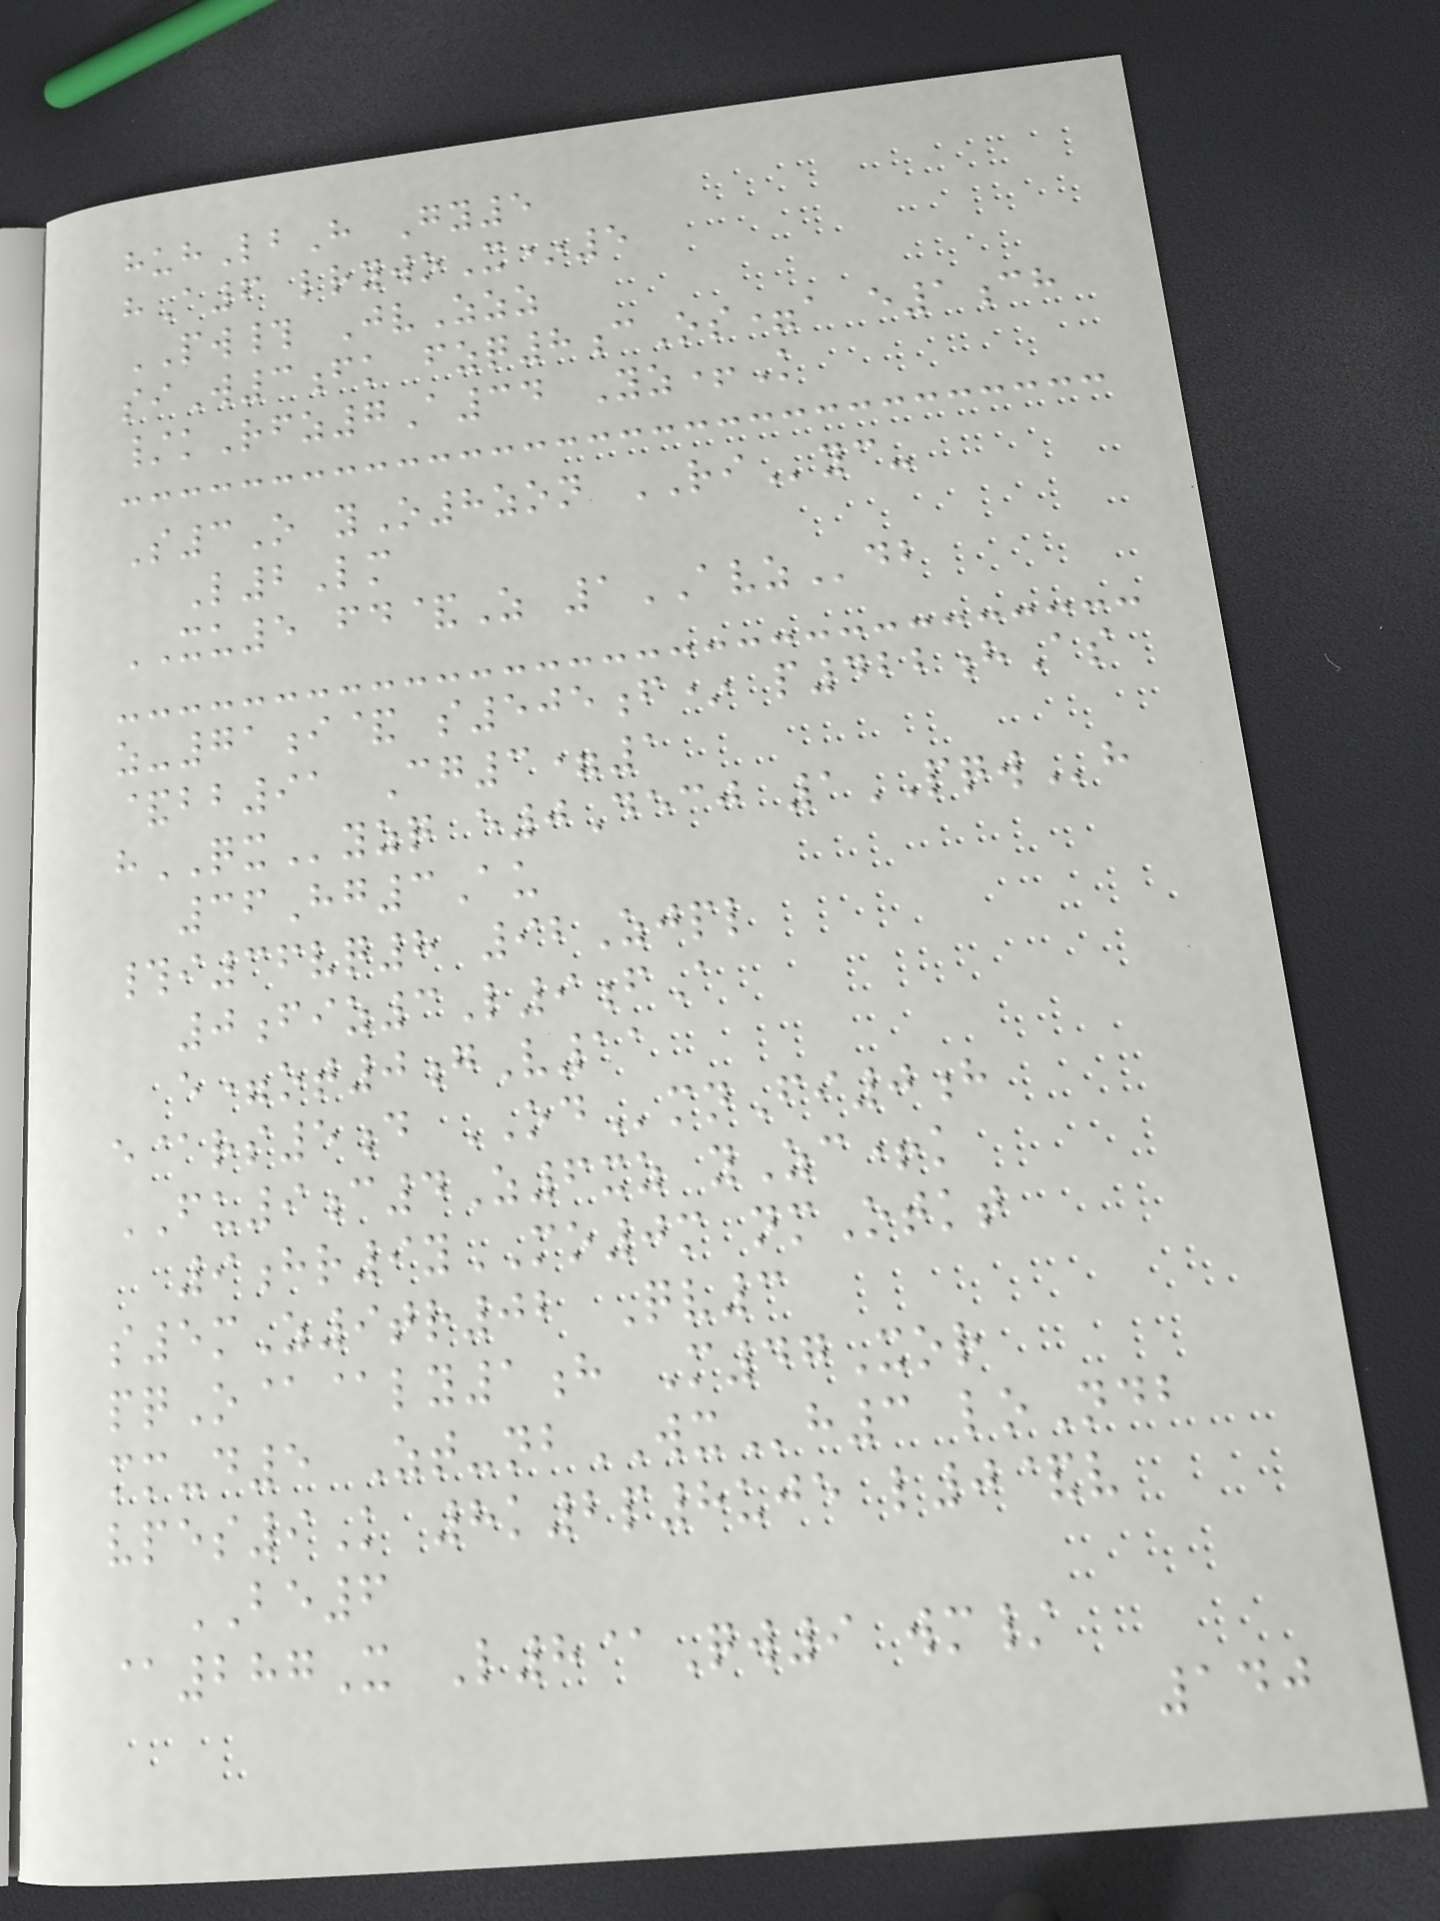huhLbH Gy5
hA6 lrywoX*5
PW# JvZzz
siW3fk fzq8cOs=a e1ch
/kRfz7A34 Yz+K
S3O yO8zon RIyc-
L2Lm
XU5 fd&Z 1AVZdb
z-71i& s505f* p422hAs
&bb91 Cg3=1
hQXyzq e0Decj 1PQWh
36Hg3Au
#i36vq8 92Zjpl
0fiz3L9fA
e=ot0gV11
e@rs5d ODmnFi0h
FU9c4Z6xz yZc+k
9hr9yMO0m nmOtkt
s5mZ9tr02 Qv3
pqO@@ly1h M47Xor
mm-d5 Zt-nbWXh3 loNdb
vpes9K 8k2p8uje l0&v
BE6
@287X L8@Qw9 wm/
140
